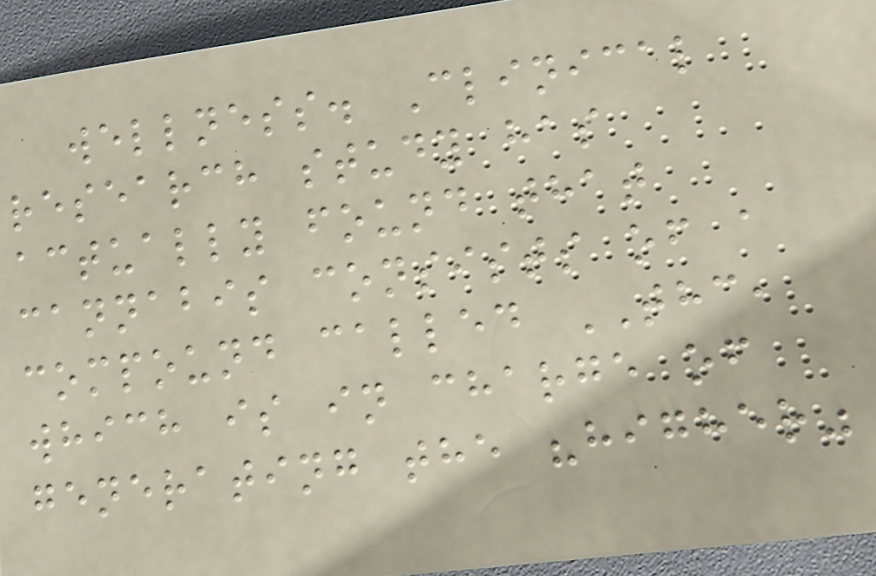wellness. Clinical
research study has
actually found that
cannabis consists of a
compound called THC,
which is in charge of
generating the "higher"
